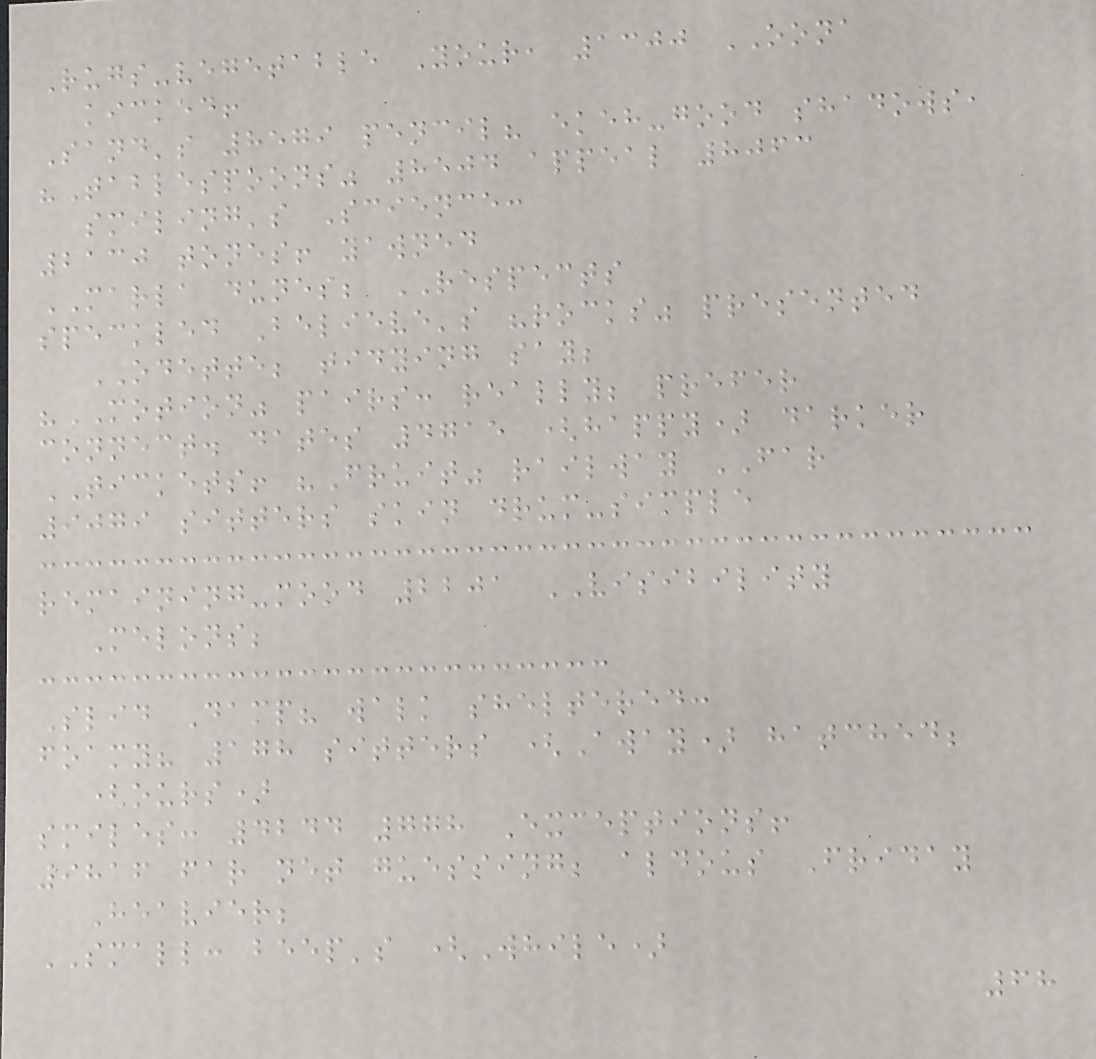Rugs-vegetable Your, 1300 OONA
kicked!
Sand's 8579 pencil? ekeh-good shadows,
"Tablespoons" 8504 appeal 8063
smiling's Science:
2130 tones! yawned
MARLA dunes; RESPECTS
speckled Believe's "rocks" presented
ODETTE; tidying say;
"MOTION" pairs: really; prefer
connect. dates 4715 (happy) darker
TICKETS! "Fruit" railway FAR
9079 sitters skin drum-simple
remaining-mood 2201 VISIBILITY
Melons;
Slid Damp? walk sheltered:
foamy? 178 sitters (Away) hatched;
(ours)
smiles: 4244 778 Exceptions!
9816 far net guessing; aldous Friday
Heavier;
SMALL: beep's (While)
68
